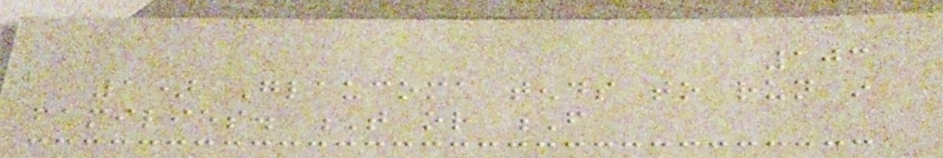103
1) Glaucoma tends to run in
families. T or F
